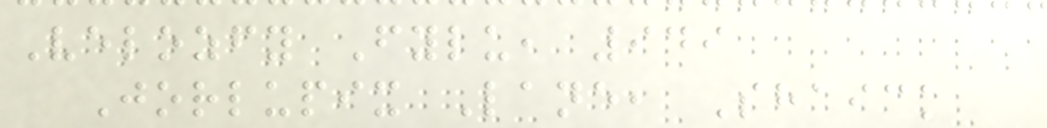Velozfy Fylu, 949
Jorlupix Lane, Shaick
